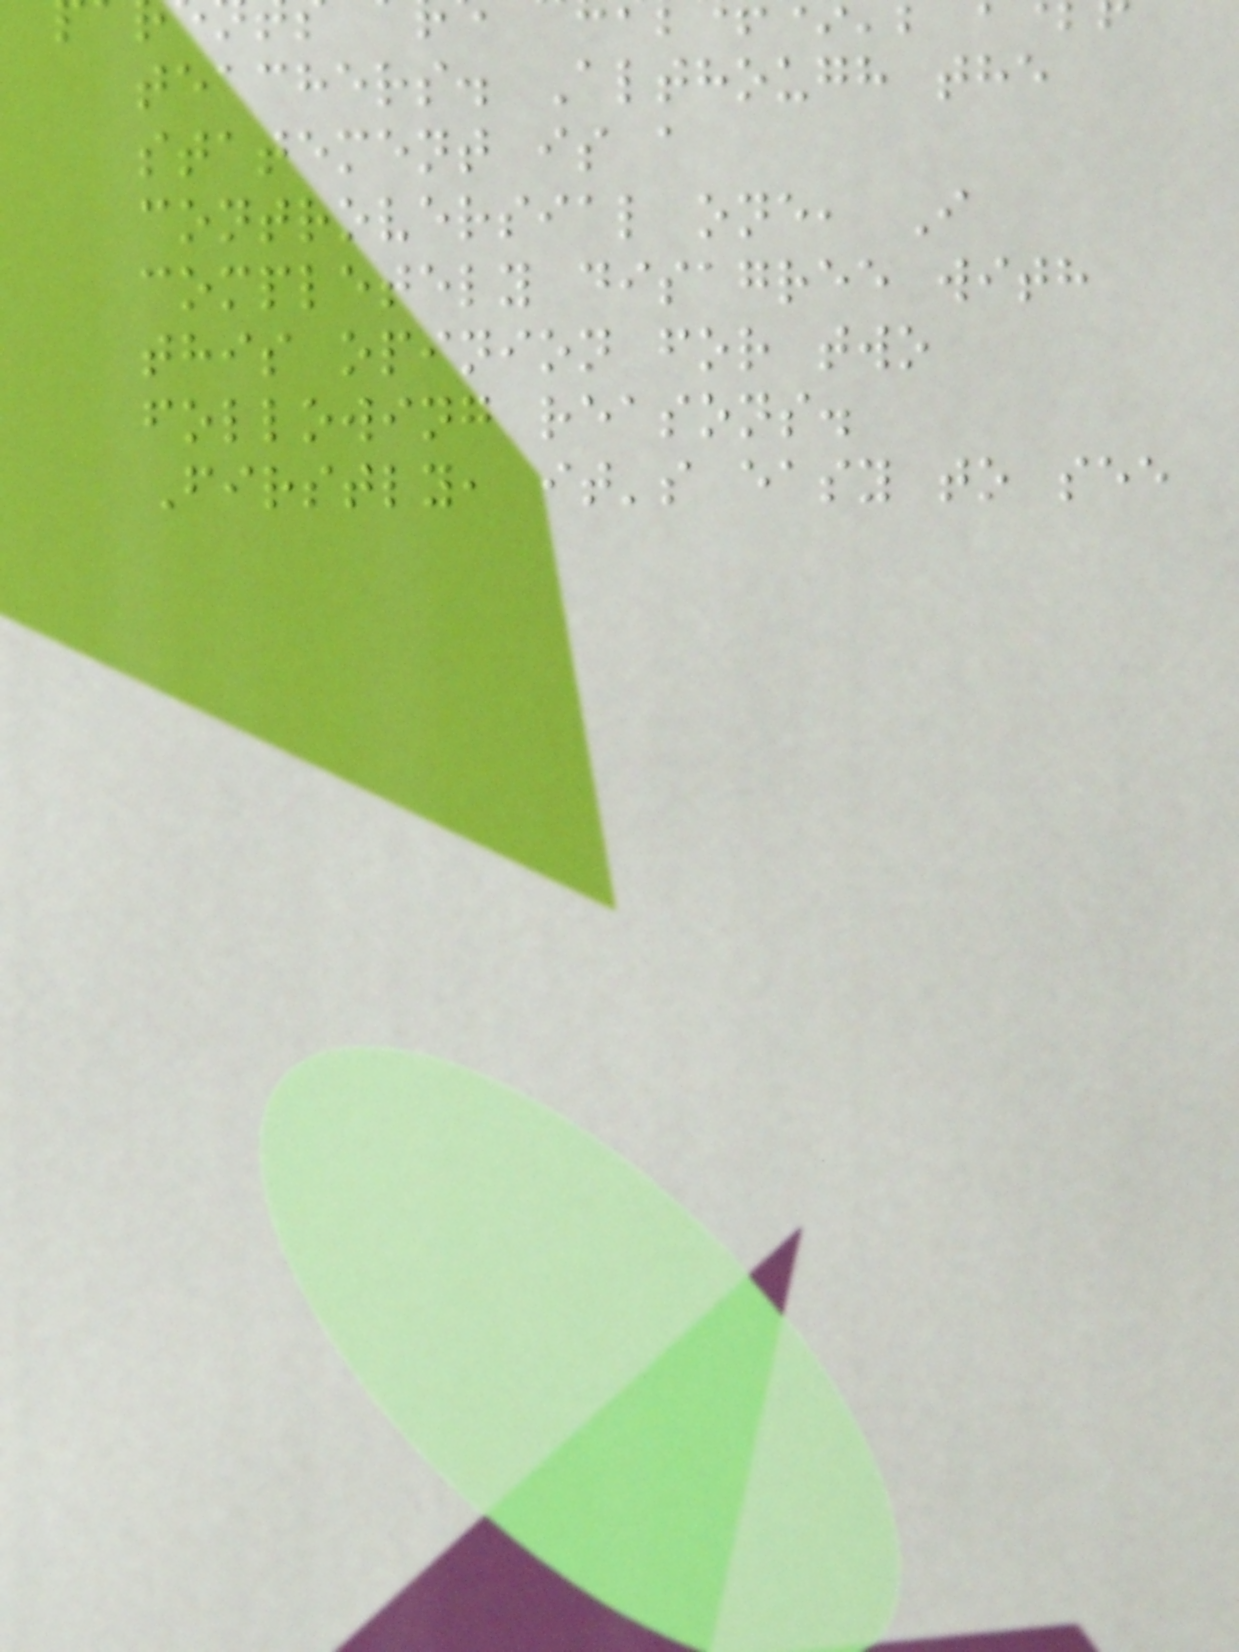teachers. Although the
statement is a
controversial one, I
completely disagree with
this opinion for two
following reasons.
Firstly, it's easy to see
